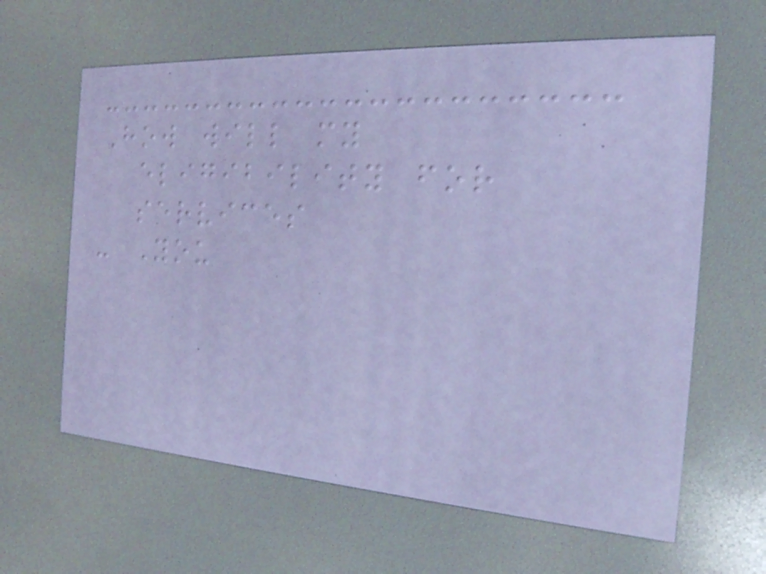How will my
eligibility for
services
- You
